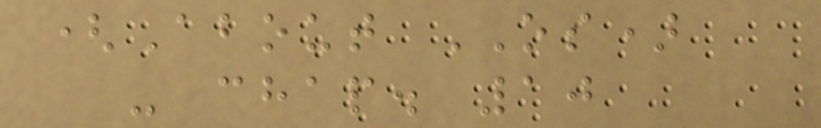(About OS)
- chap. 10
